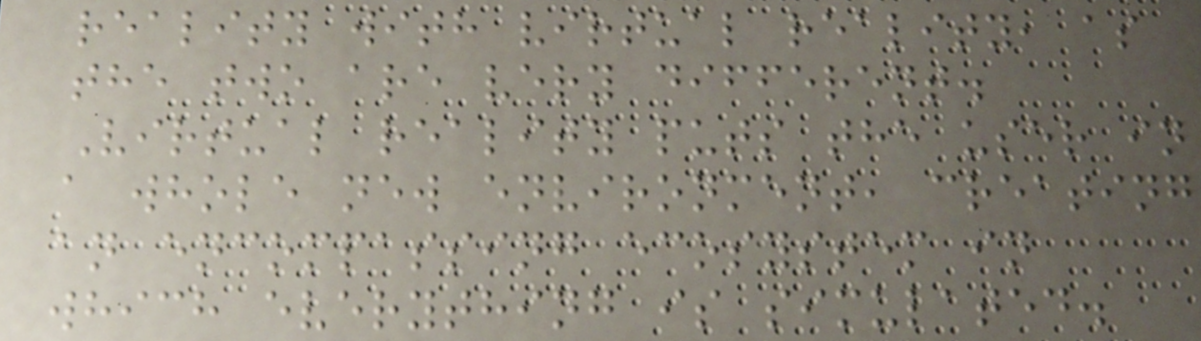reality with virtual reality, as
the two are very different.
Virtual reality puts the user in
a whole new environment, creating
an encompassing ecosystem in
which everything is simulated.
